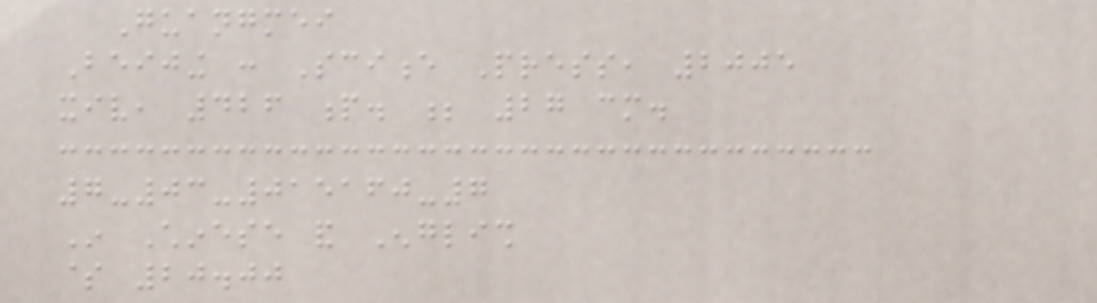Guangmei
Beijing : Science Press, 2005
xiv, 426 p. ; 27 cm.
7-03-015160-7
In Chinese and English
$ 20.00
